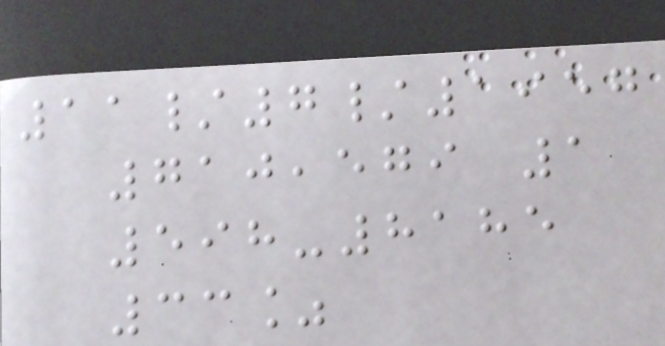11/7/1957
710,579 1
598-8185
33%
